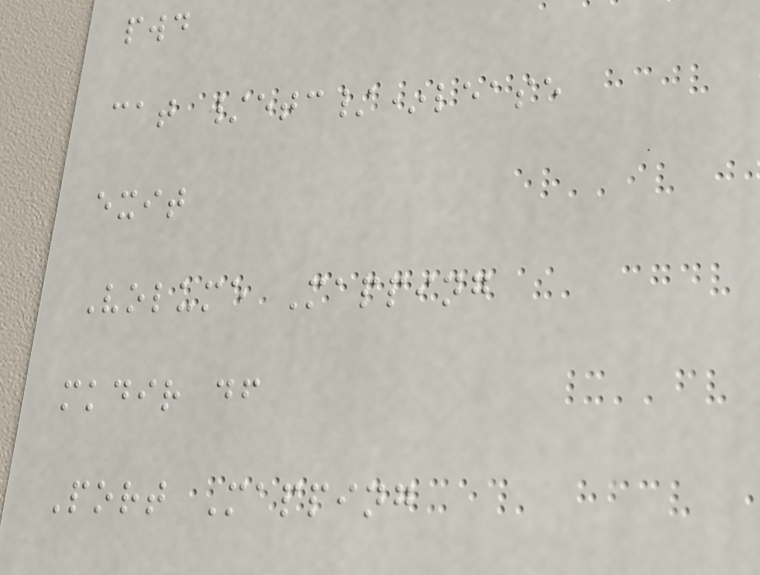pwd
cat /etc/*lease
exit
Volume Mapping
mkdir df
Port Mapping
